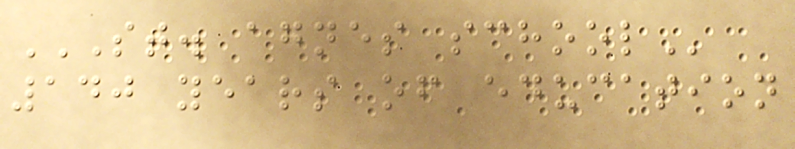ST. AGNES SCHOOL
140 years of education
